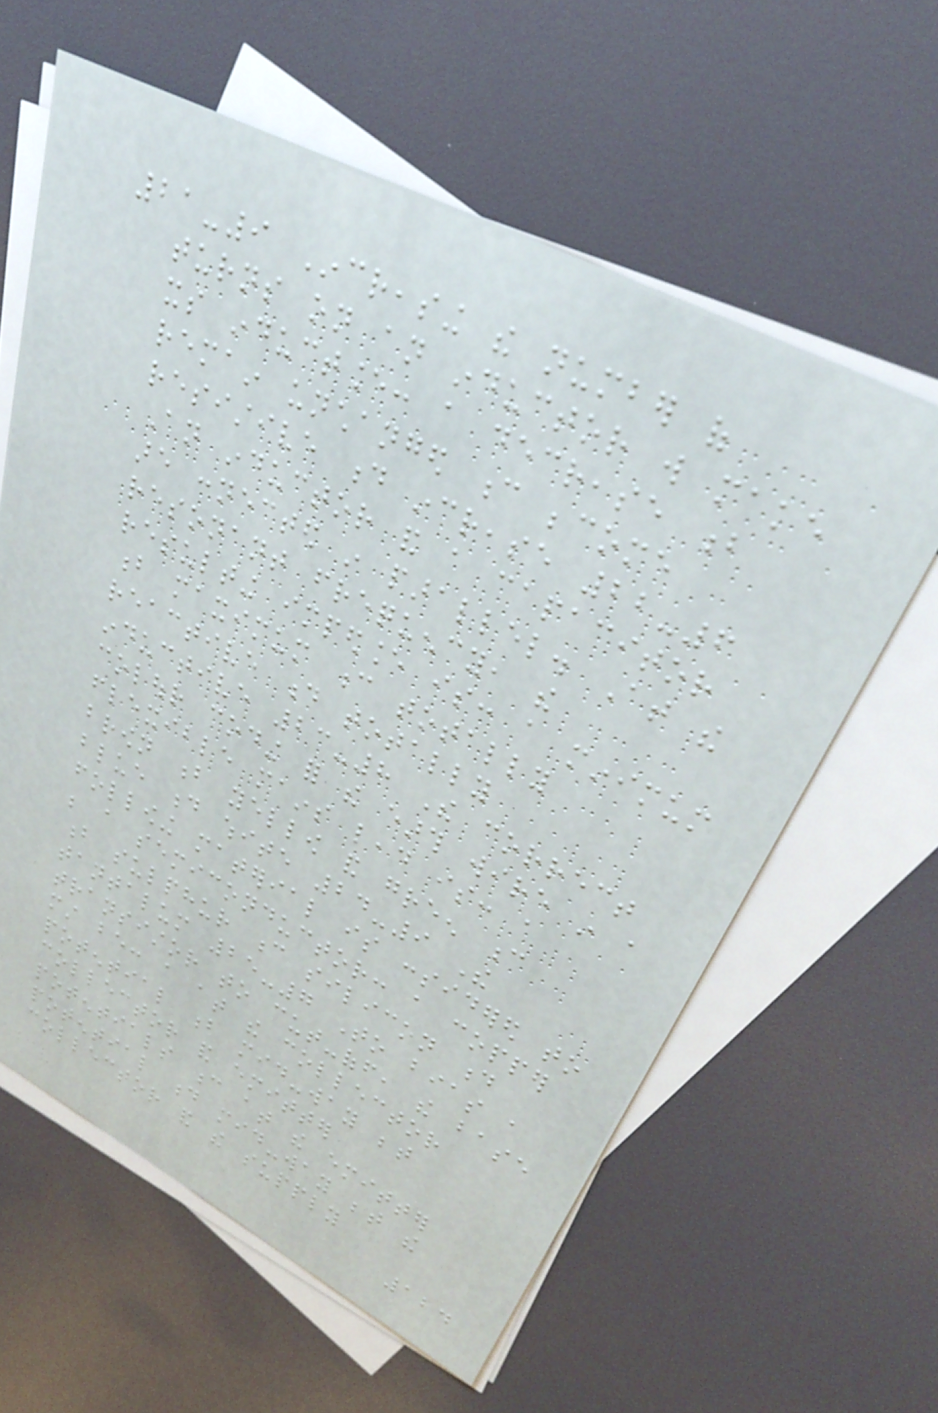21-9 Increasing the number of
turns on an inductor will make
its inductance: a decrease b
remain unchanged c become
resistive d increase 22-6
An inductor and a capacitor
are connected in parallel. At the
resonant frequency, the
resulting impedance is: a minimum
b maximum c totally
reactive d totally
inductive 23-8 The correct
colour coding for the earth wire in a
flexible mains lead is: a
brown b yellow and green c
blue d white 24-9 The
following material is considered to
be a semiconductor: a copper
b sulphur c silicon d
tantalum 25-7 To bias a
transistor to cut-off, the base
must be: a at the collector
potential b mid-way between
collector and emitter
potentials c at the emitter
potential d mid-way between the
collector and the supply
124
